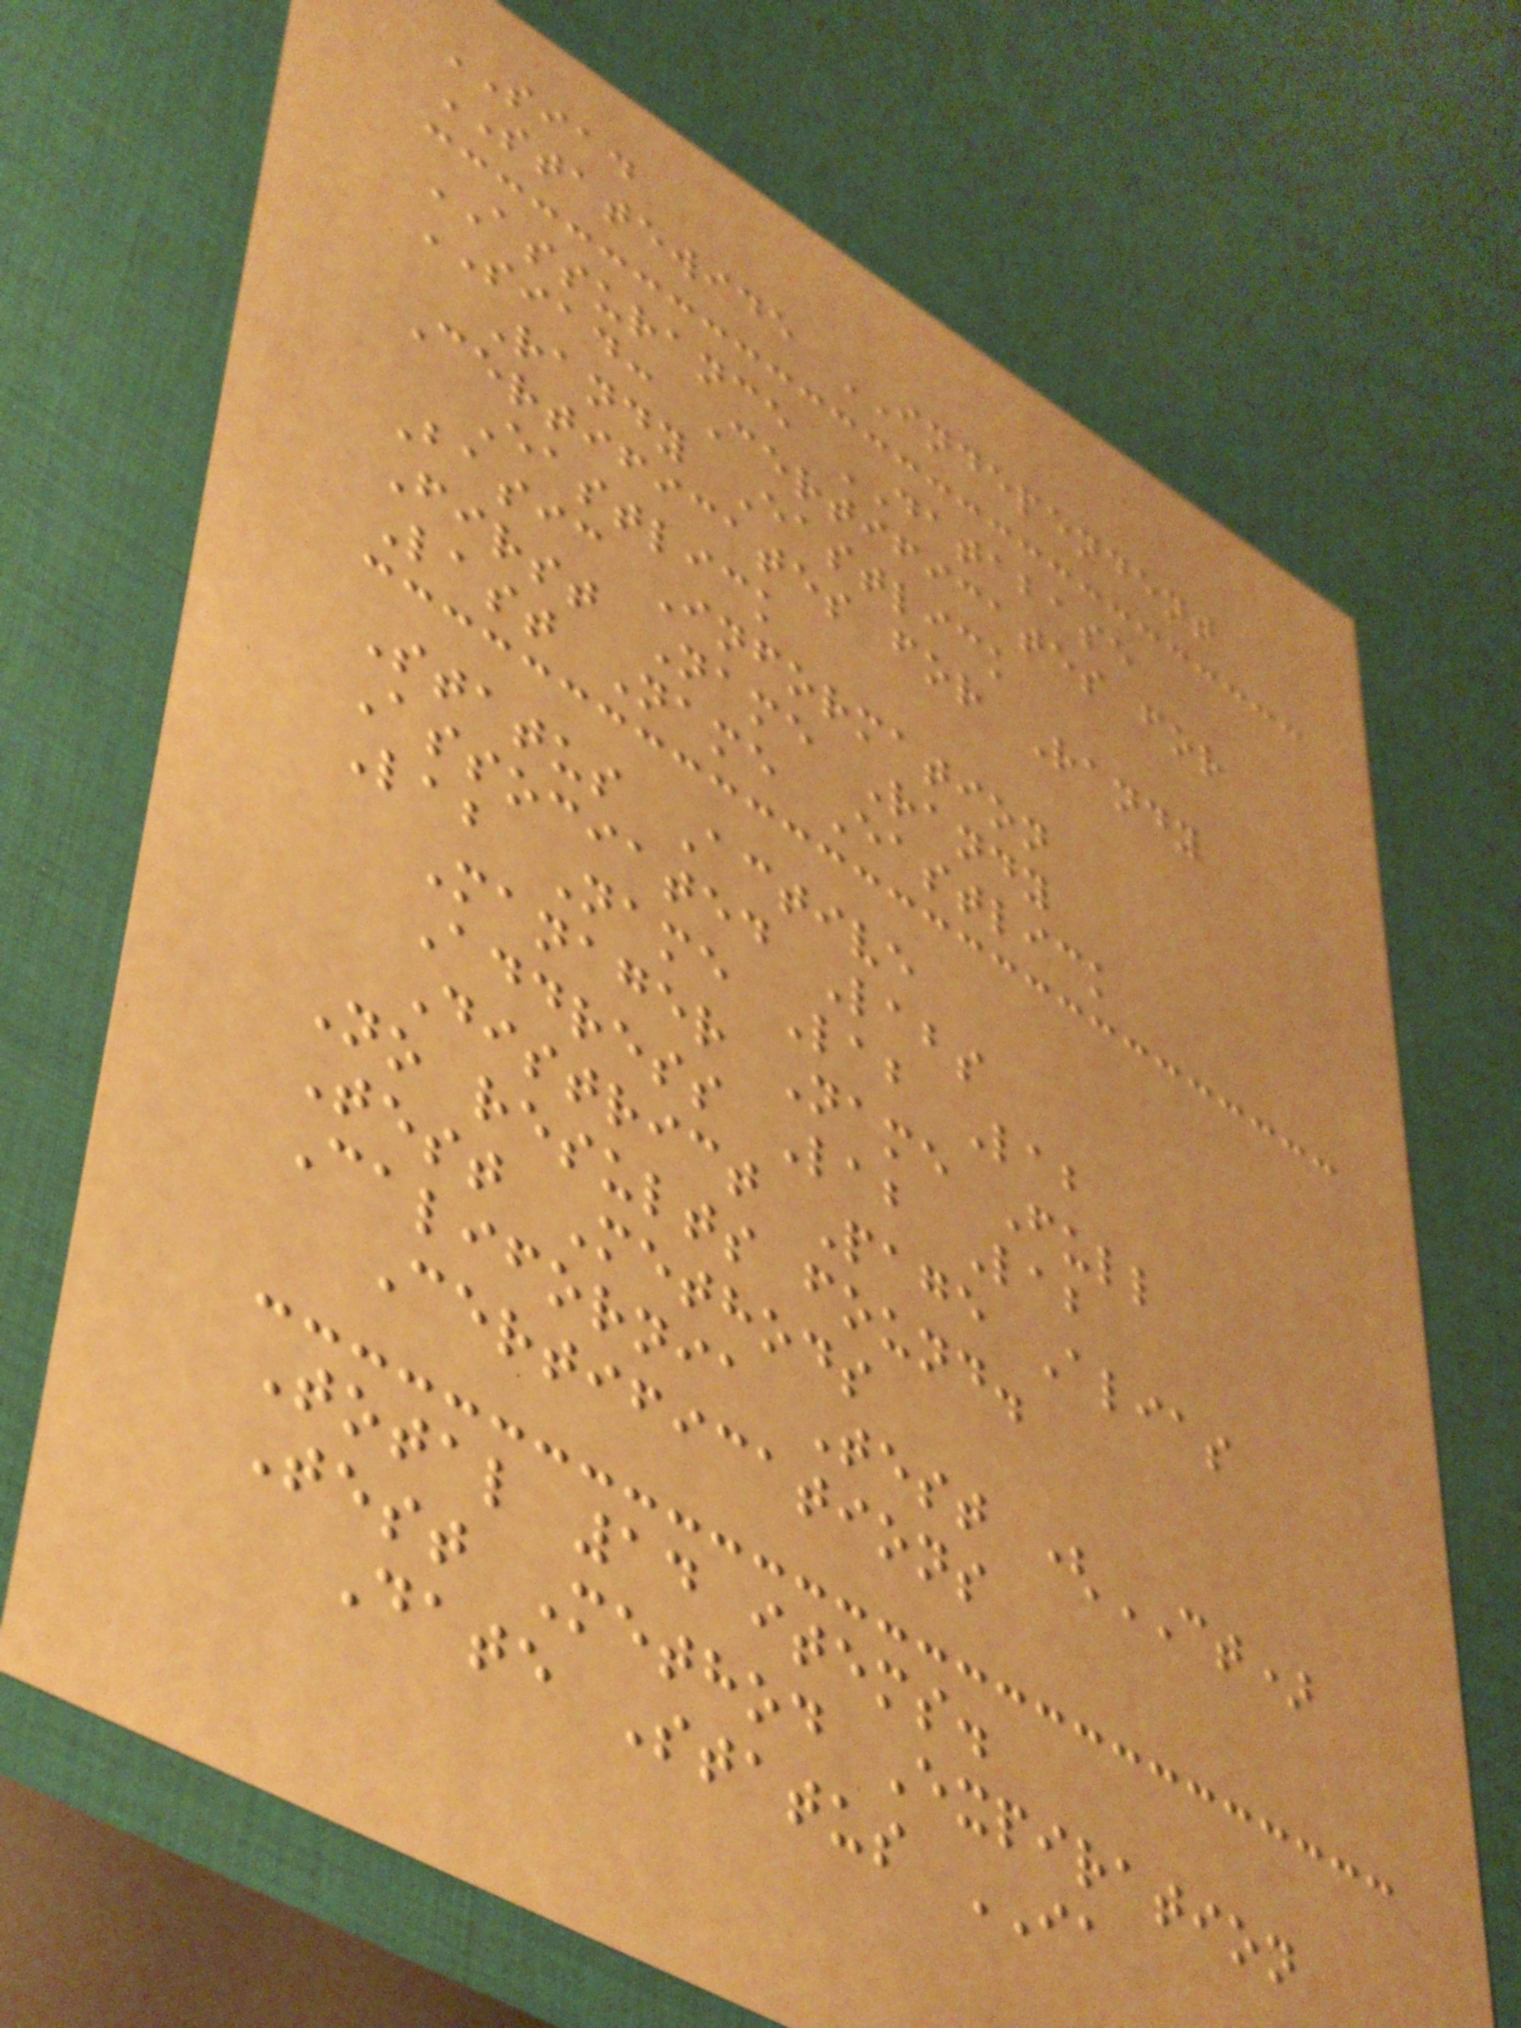SIAD
STATEWIDE INDEPENDENT
ASSURANCE DATABASE
SIAD: Certificates for
Randy Eastlick
Certificates for Randy
Eastlick
Basic Information
First Name Randy
Last Name Eastlick
Status Active
Associated Labs
Lab Name Lab Lab
Manager Name Full
Address Lab Lab
District Page Alias
No results found.
Test Methods
California Test (CT)
Certifications
Total 14 items.
Test Method Expiration
Date Status IA
